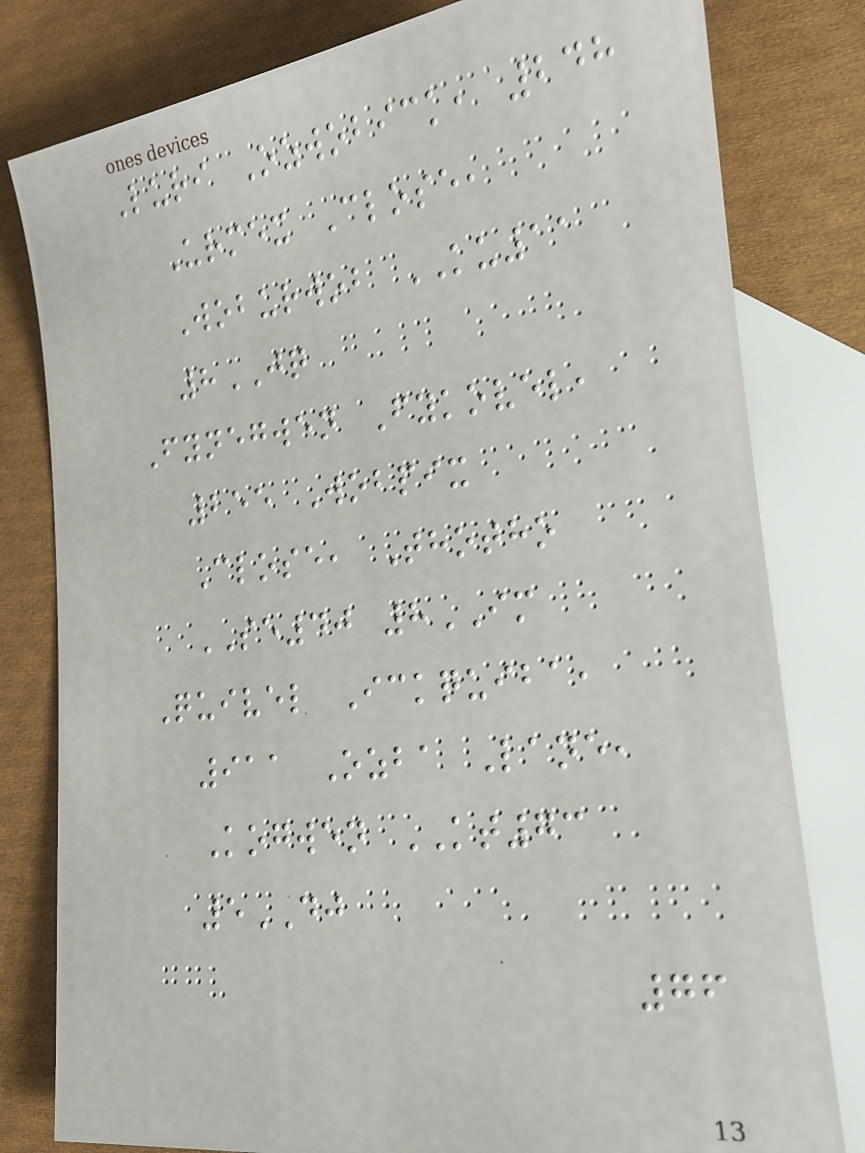Luri Ozwobick, 248
Urmex Close,
Woburwob KU11
8JQ
Fynegwen Fykovel,
255 Wobpix
Close, Thotho
SE40 8IM
Quivel Ickquiba,
911 Ozba Lane,
Kogwen KT73
5DJ
76
